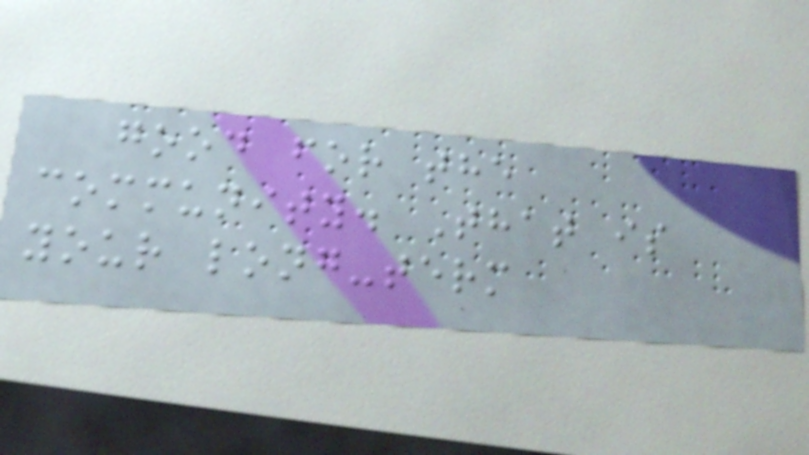good for the
community. That is
your long-term
